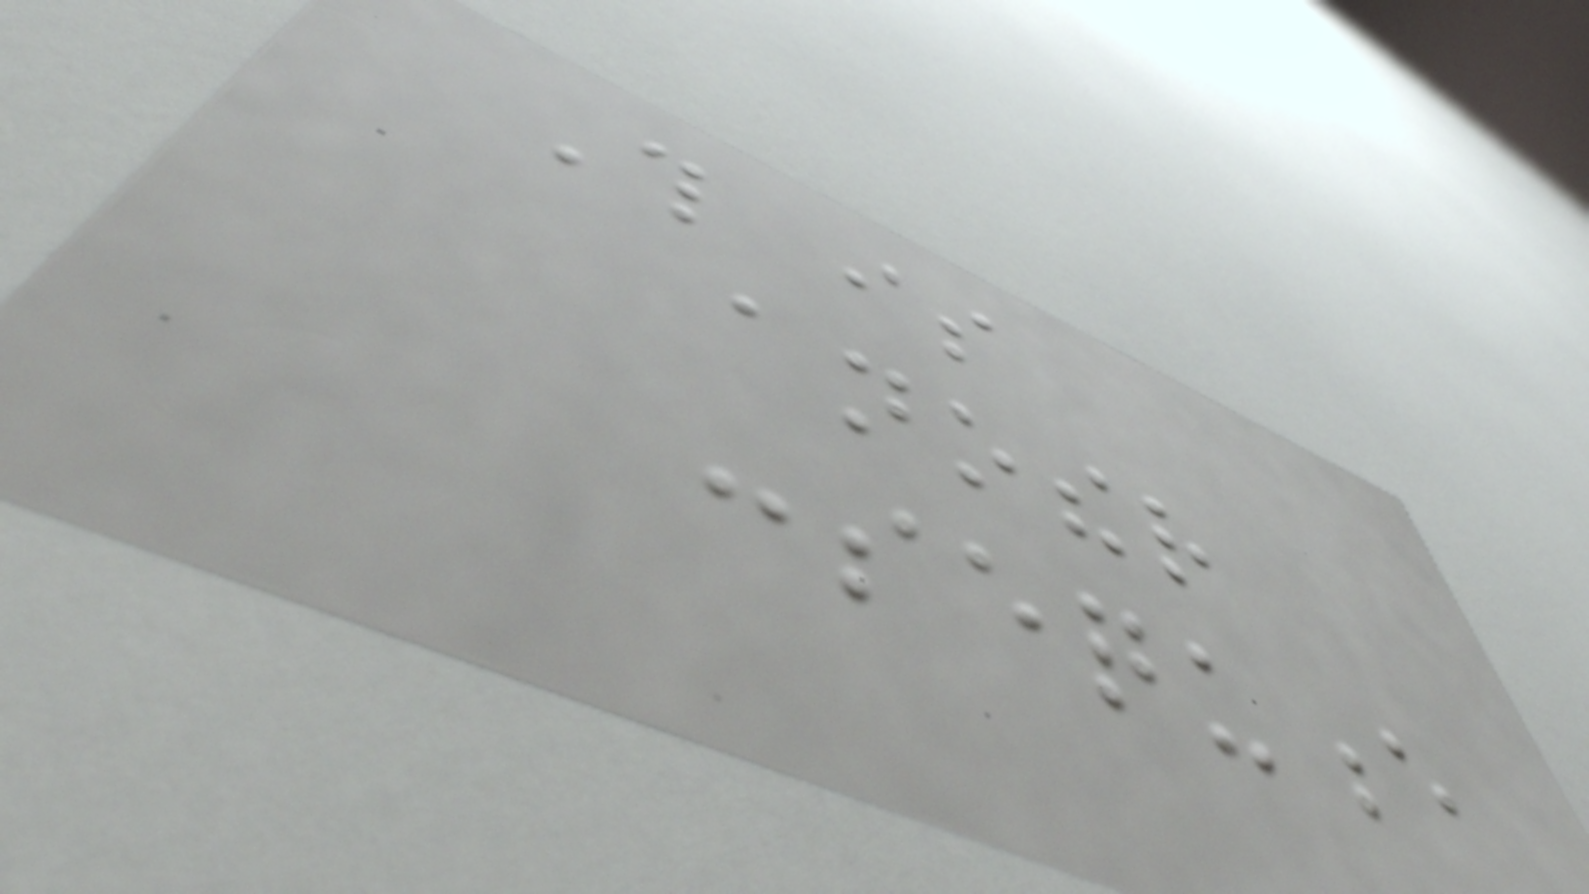This is
another
consequence
